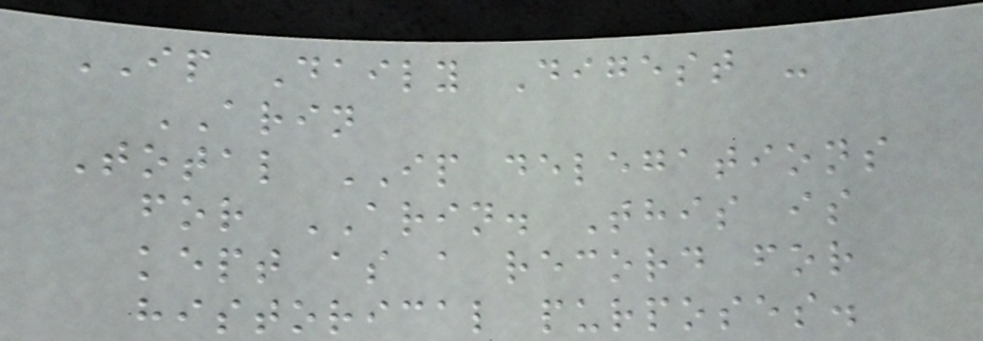IP Daily Digest -
ARIN
Total IP delegations
for ARIN. This is
kept as a record for
historical purposes.
